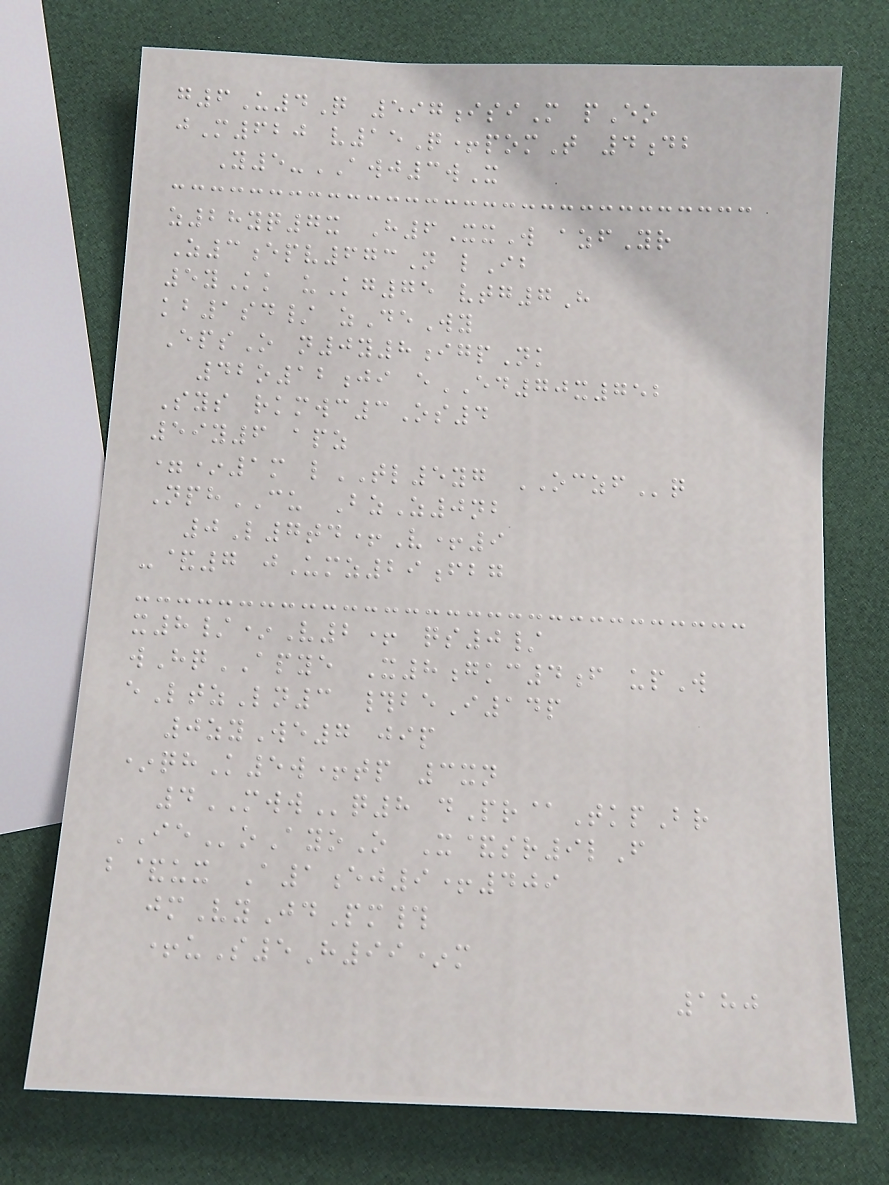g6U4Q 597isiM pEo
jM620 v15Q+pomT 4db
Y5-AWJ3wX
z28yq7x H6XxW azfYr
Z3epv673N lIb
5yKk uKg75 vtg7H
kb1sd/ zDeWy
EpsO n0y8igpNk
42o12ji eED70x752
Sys rkmwc3Os4
59y6 apz
=*1m lTL5yg OCZFq
NphCU BzZ0nb
0L7td+V+9
-&7 jUmz29fbg
x8/*V2+ qs0/
wHqAPYE X8gkc4f upW
eLtzLn3 #beI14p
0zyWe7 jip
*qhK5w+tp 3xn
4MWWq8 dPr@TkpBr
IEoAyoO X&sr9lF
b&ux A1ej9+409
jmVyJdPm#
+uS5H99*m
180
